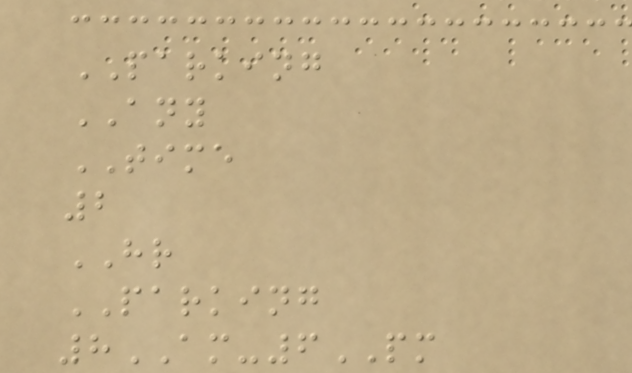PARKING
ANY
TIME
2
HR
PARKING
8AM-6PM
